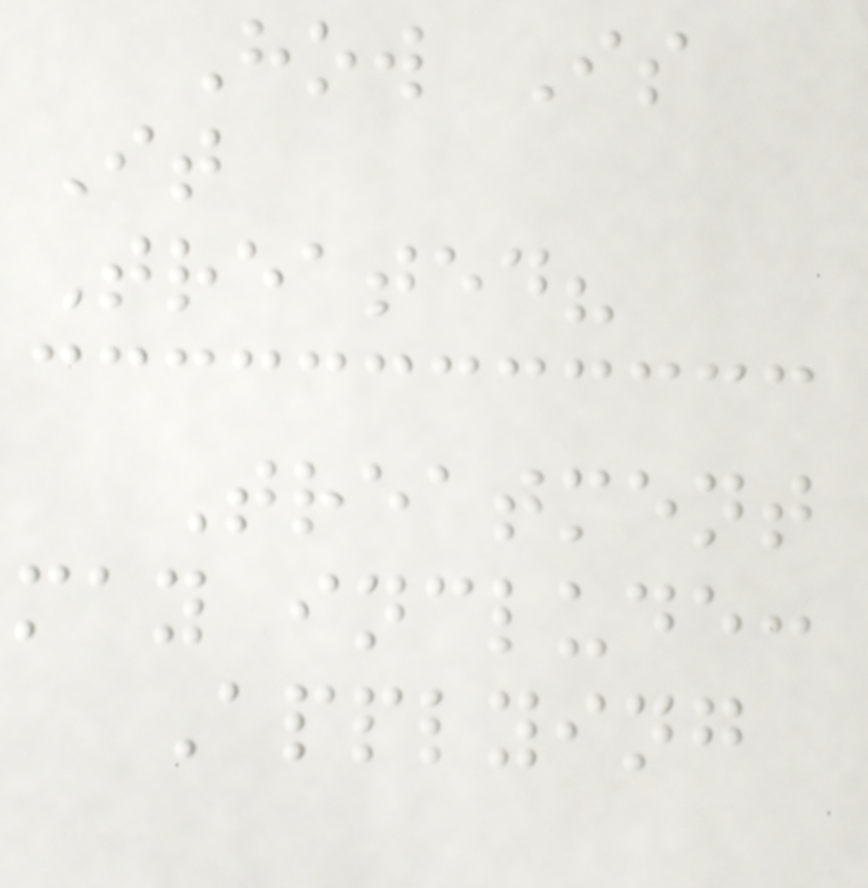How Is
It
Treated?
Treatment
may include:
Applying
